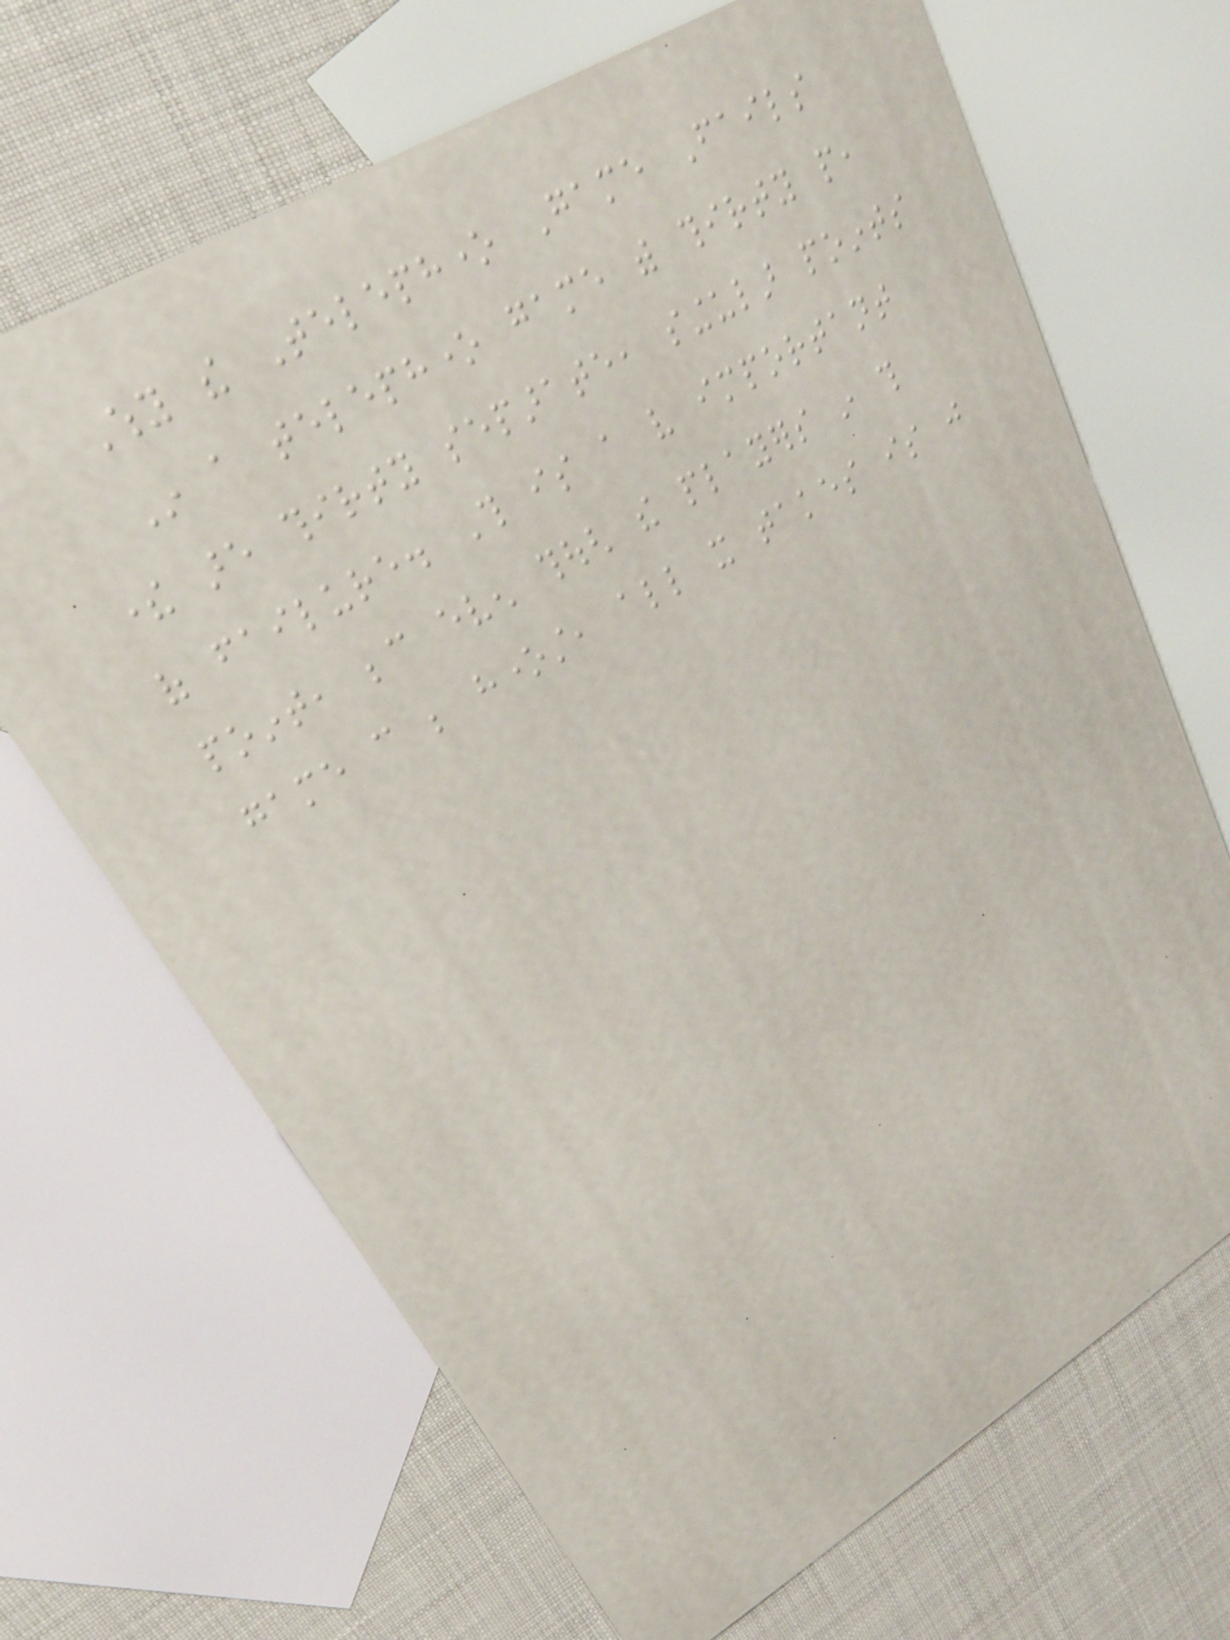Why the Telephone Game Fails
In a telephone game with thirty people,
there are thirty separate, singular points
of failure. This is a very important
point, because even though the players in this
game can be honest, all it takes is just
